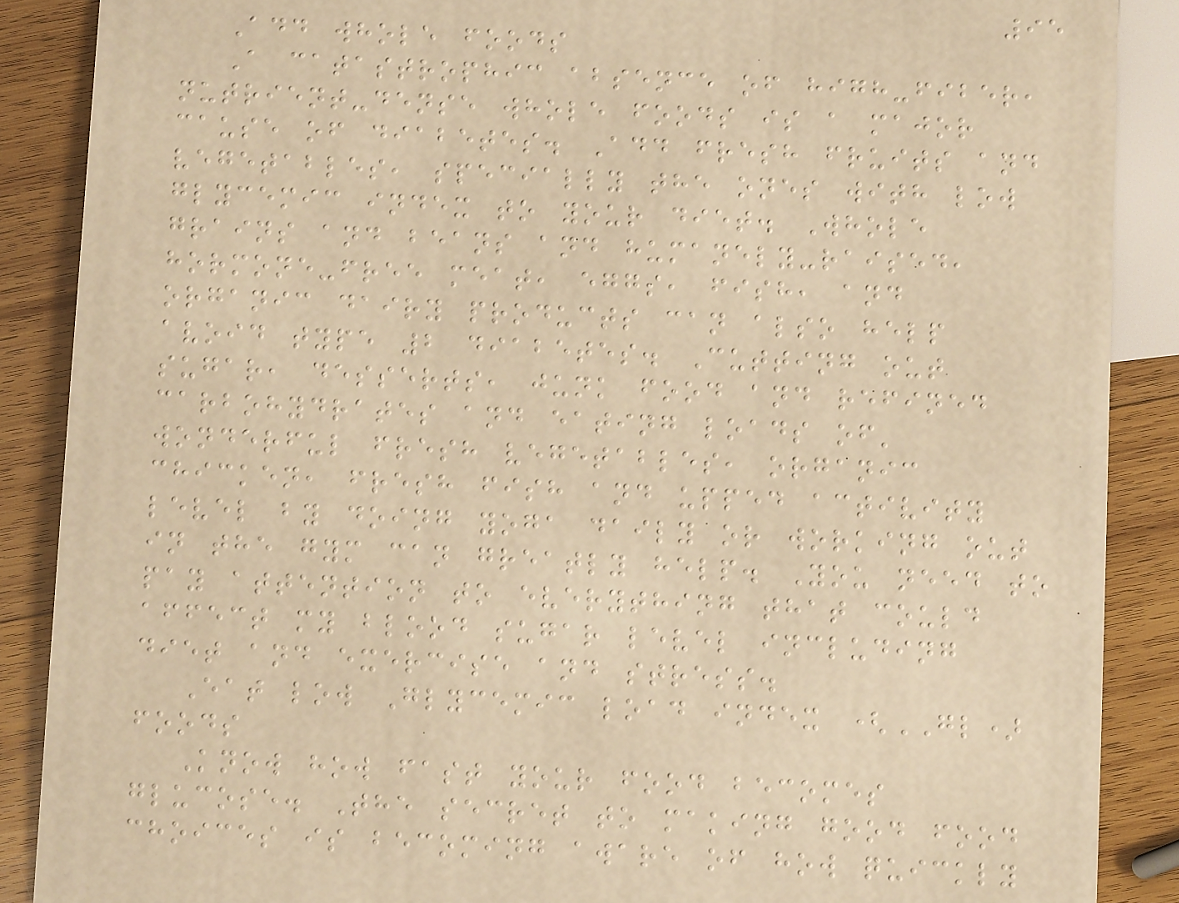95
Add whole foods
A catastrophic absence of high-fiber,
nutrient-dense whole foods is a major
cause of diabetes. Add fresh fruits and
vegetables, specially the ones with low
glycemic index to your diet. Whole
grains and beans and humanely-raised,
hormone-free meat, eggs, fish, and
organic dairy products can also help
avoid type 2 diabetes. Cutting out
sugar, desserts, junk food and refined
carbohydrates and eating loads of'
wonderful fresh vegetables, organic
chicken, fresh fish and upped activity
level by doing yoga daily or working out
in the gym can greatly help. You need to
pay attention to everything that could
affect my blood sugar level including
diet and exercise and stress.
Eat low Glycemic load index (GL)
foods
Know how fast your food becomes
glucose. The secret to making good food
choices is becoming aware of how quickly
